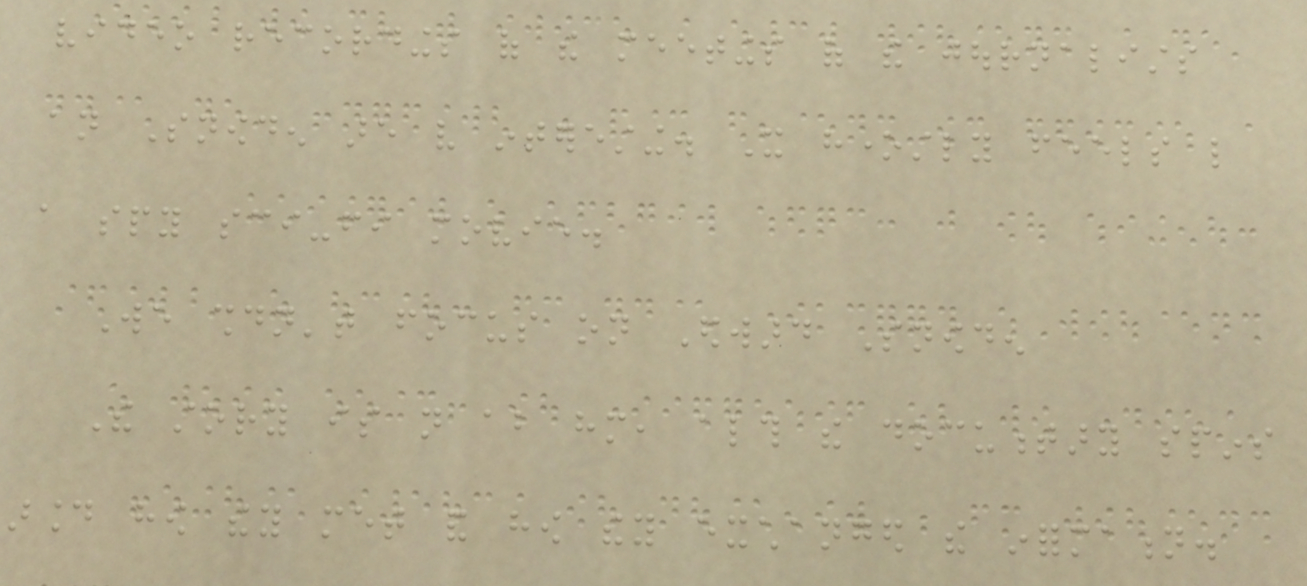video recordings of the meetings of the journalists
an Snowden are very interesting. It honestly feels like
a spy sci-fi movie.
We shouldn't focus on Edward Snowden
The story is not about him, although the documentary spins
around how they met and how they exchanged the information.
